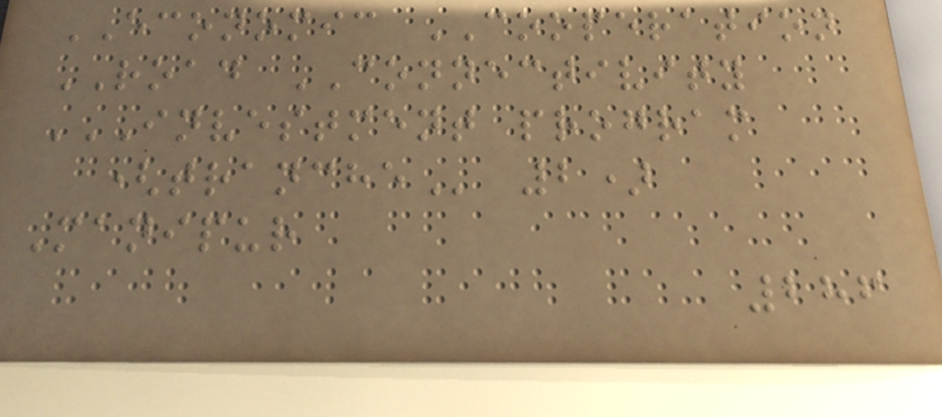ECONOMIC COOPERATION
ROAD CONNECTIVITY
INVESTMENT PROGRAM
(TRANCHE 2)
Manipur
286
